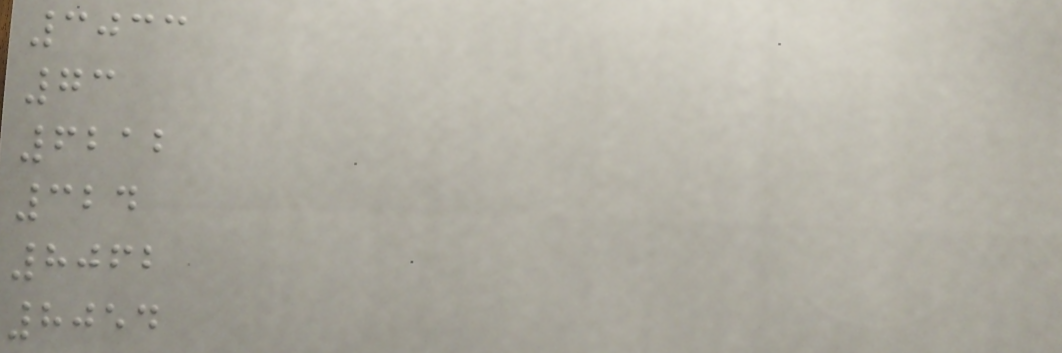3033
73
6212
324
8062
8054
